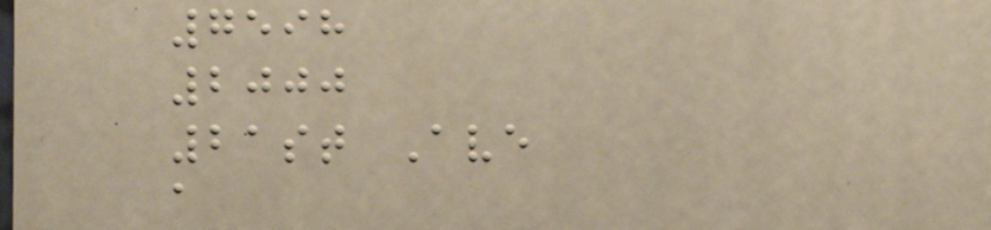7598
2000
21st Ave
a
